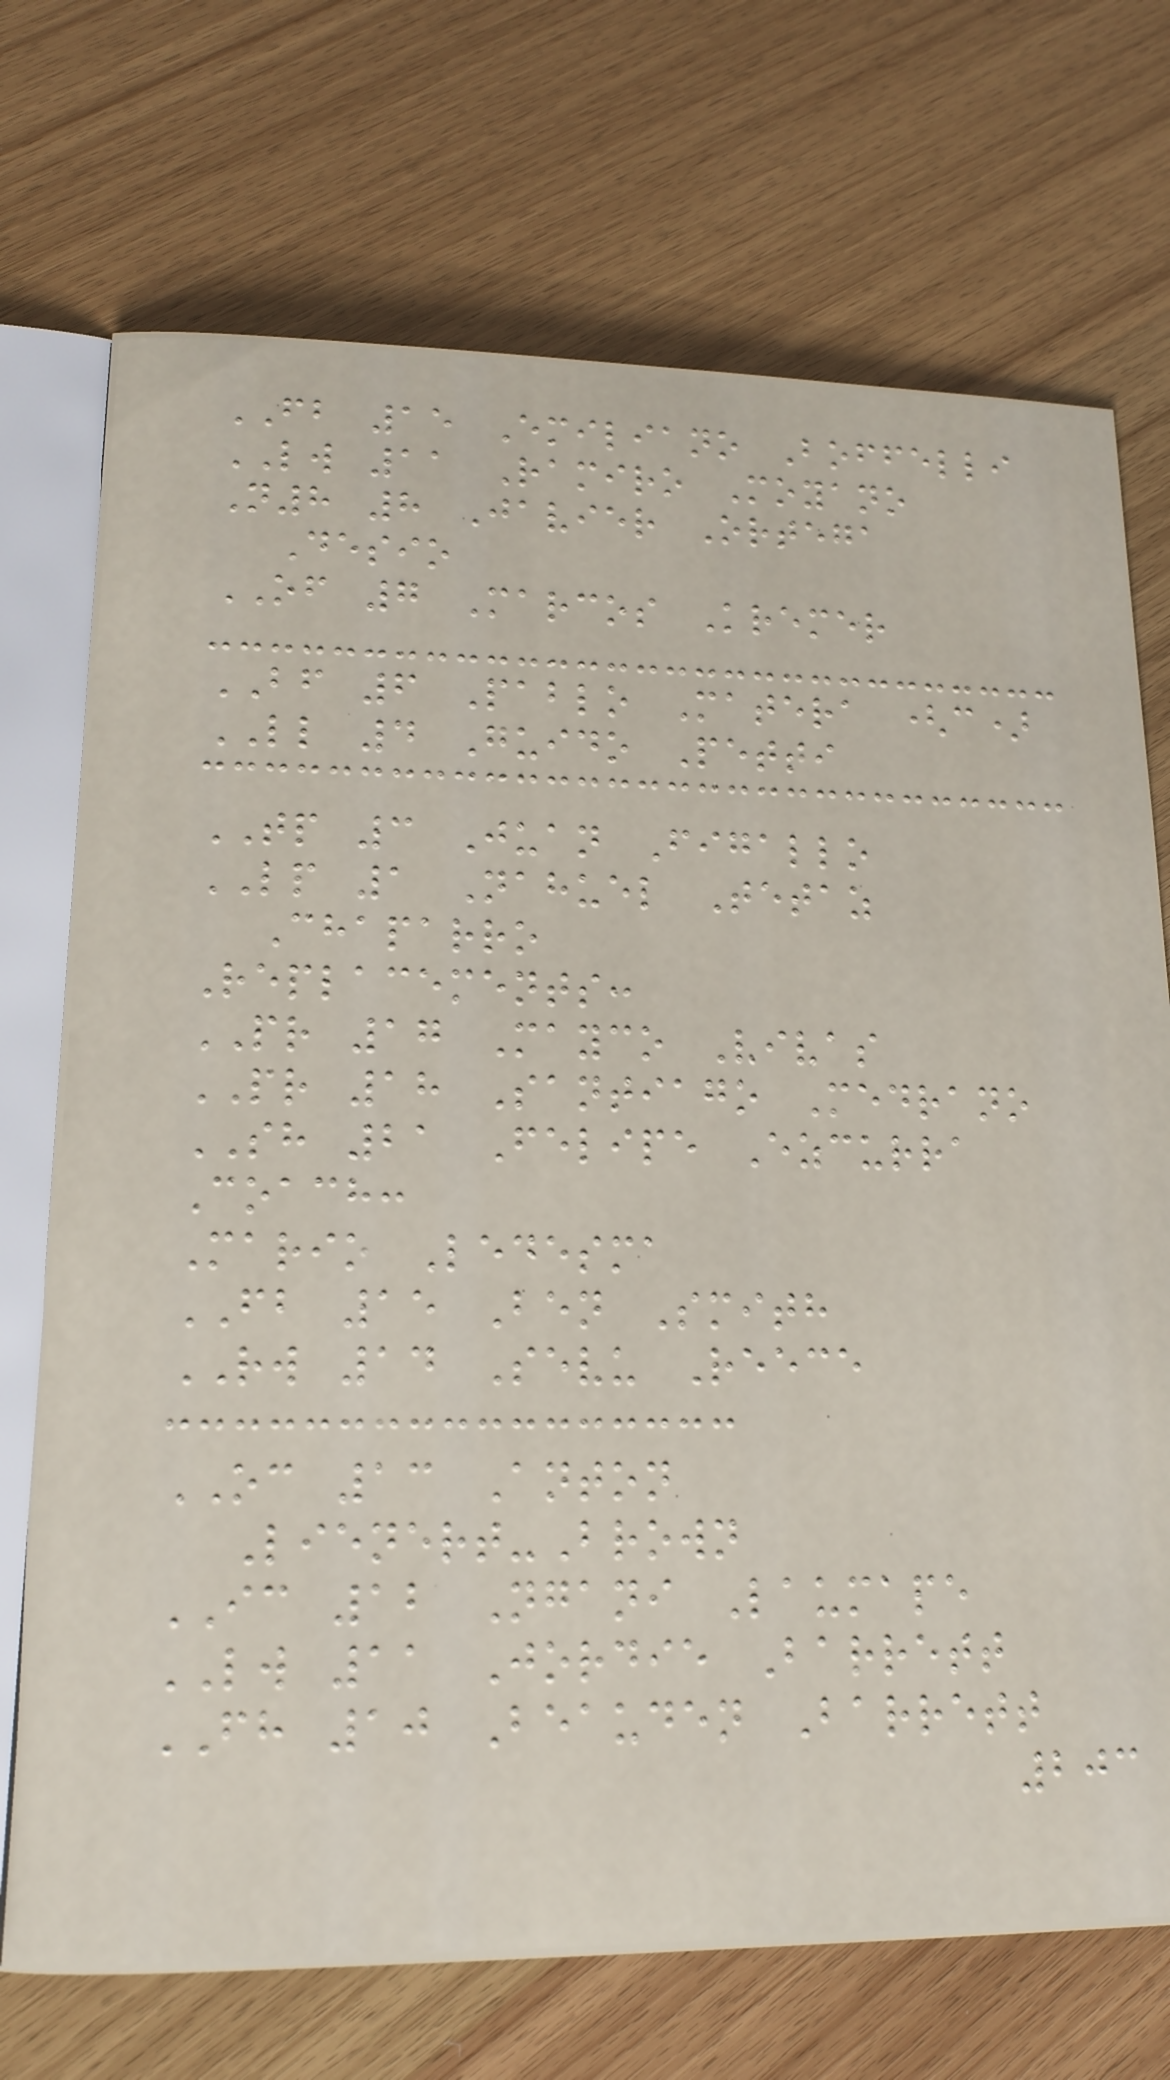FB 15 Emiliano Boffelli
LW 11 Ramiro Moyano
N8 8 Javier Ortega
Desio
OF 7 Marcos Kremer
BF 6 Pablo Matera (c)
LL 4 Guido Petti
TP 3 Juan Figallo
LP 1 Nahuel Tetaz
Chaparro
Replacements:
PR 17 Mayco Vivas
PR 18 Santiago Medrano
SH 21 Felipe Ezcurra
Coach:
Mario Ledesma
FB 15 Ben Smith
RW 14 Sevu Reece
OC 13 Anton
Lienert-Brown
IC 12 Ngani Laumape
LW 11 Jordie Barrett
FH 10 Beauden Barrett
203
